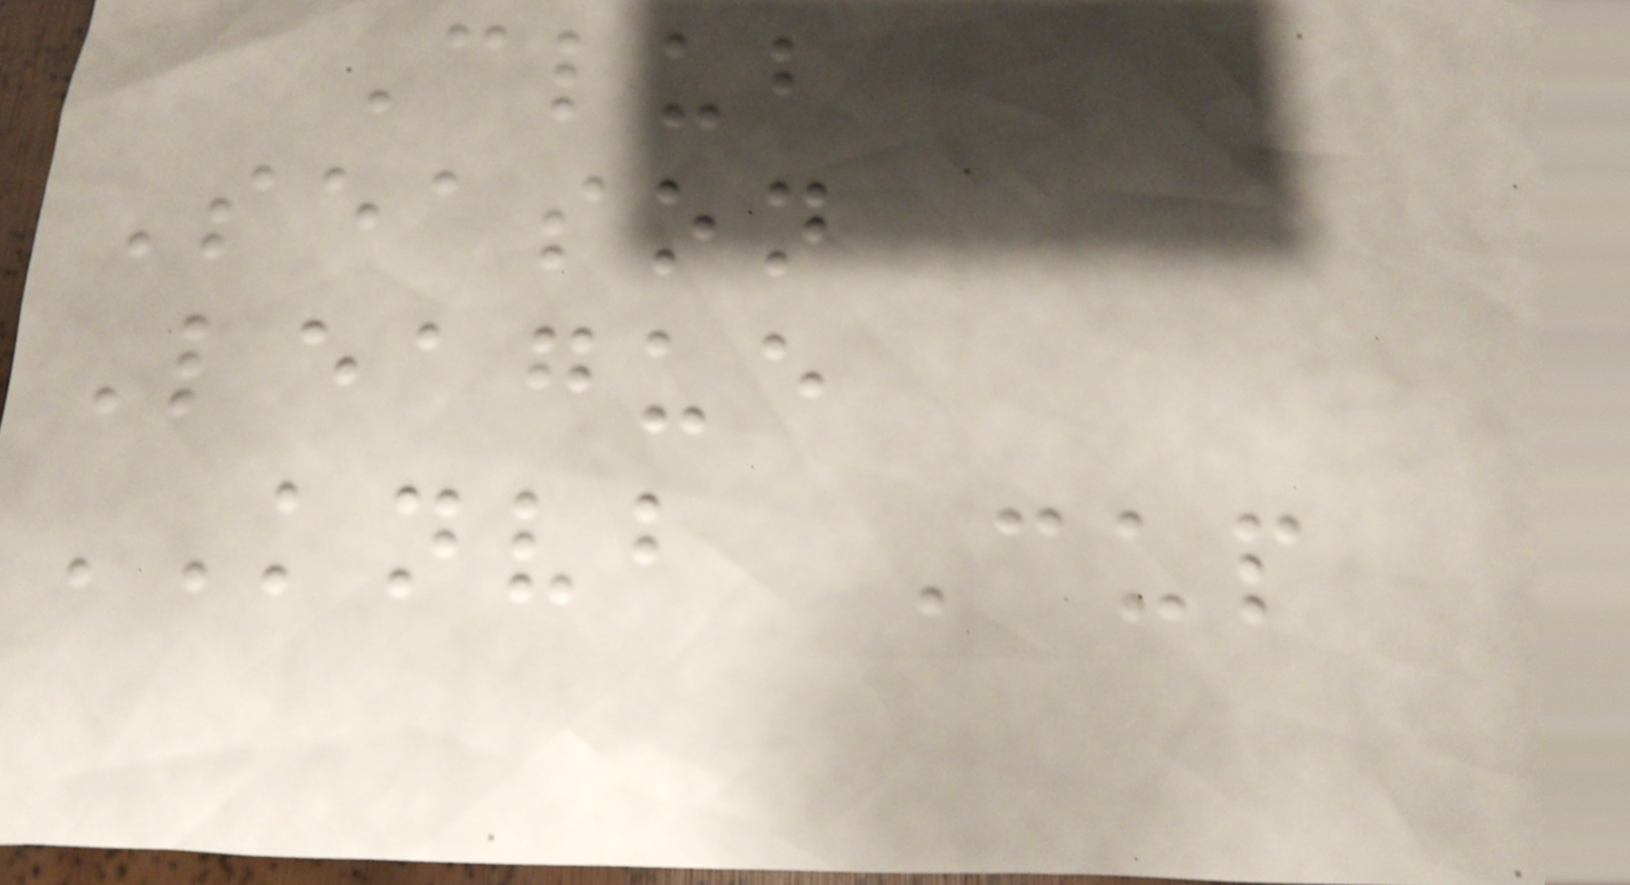Club
Season
League
KNVB Cup
